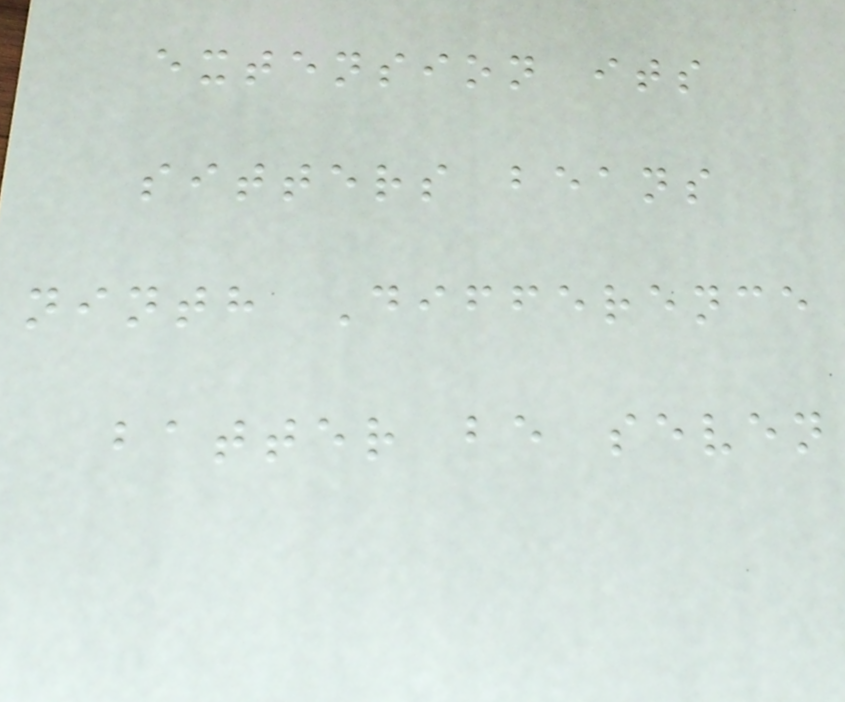extension its
sitters beans
ninth Difference
batter be seven
